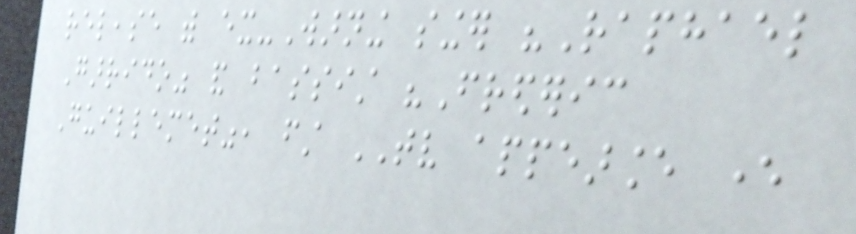release with ex-Warning singer "Raphael
Garrido" and bassist "Frederic
Guillemet", first TV appearance ever
